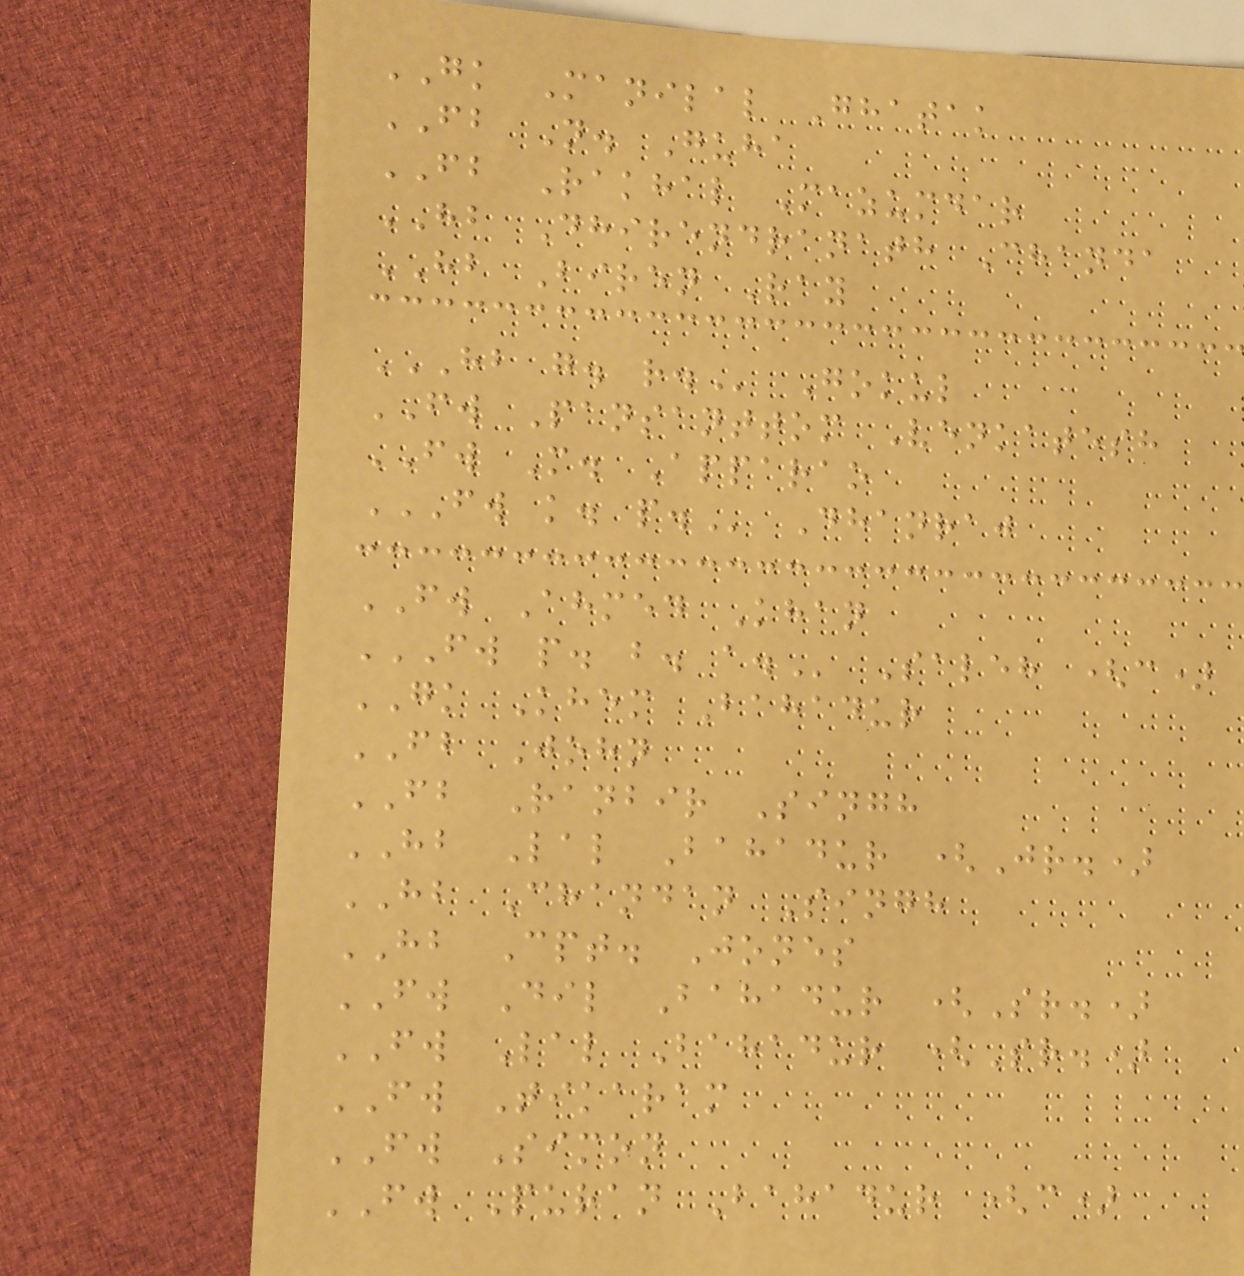GK Manilal Ghatak
FB N. Guha
FB Rakhal Mazumdar
HB Dhirendranath Chanda
HB Biren Ray
HB G. R. Gokul
FW Pansanttom Venkatesh
FW M. Apparao
FW K. P. Dhanraj
FW Ahmed Khan
FW P. B. A. Saleh (c)
GK Khem Bahadur
FB John
FB Ranbir Singh
HB Lal Bahadur (Jr.)
HB Chandan Singh
HB Cpt. Jones
FW Dil Bahadur (Sr.)
FW Lal Bahadur (Sr.)
FW Tikaram
FW Simon
FW Puran Bahadur (c)
